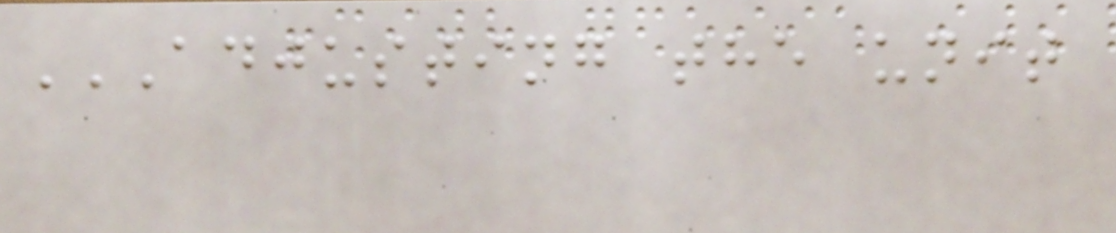ADJUSTING THE UNIT
